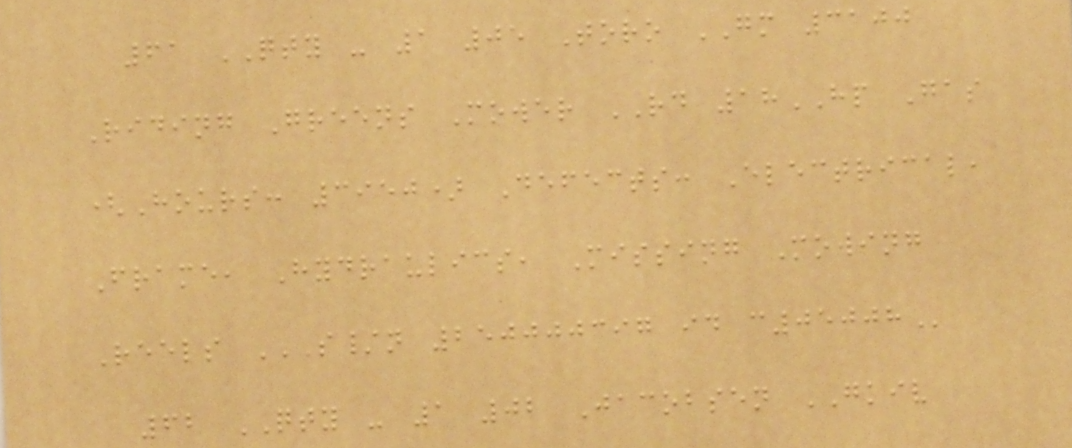61 QTY - 1 05 Toro GM 3100
Riding Greens Mower RD 18HP Gas
(Hours: 3950) Defects: Electrical,
Frame, Hydraulics, Missing Mowing
Reels S/N 250000397 ID C05008
62 QTY - 1 02 Jacobsen GKIV
